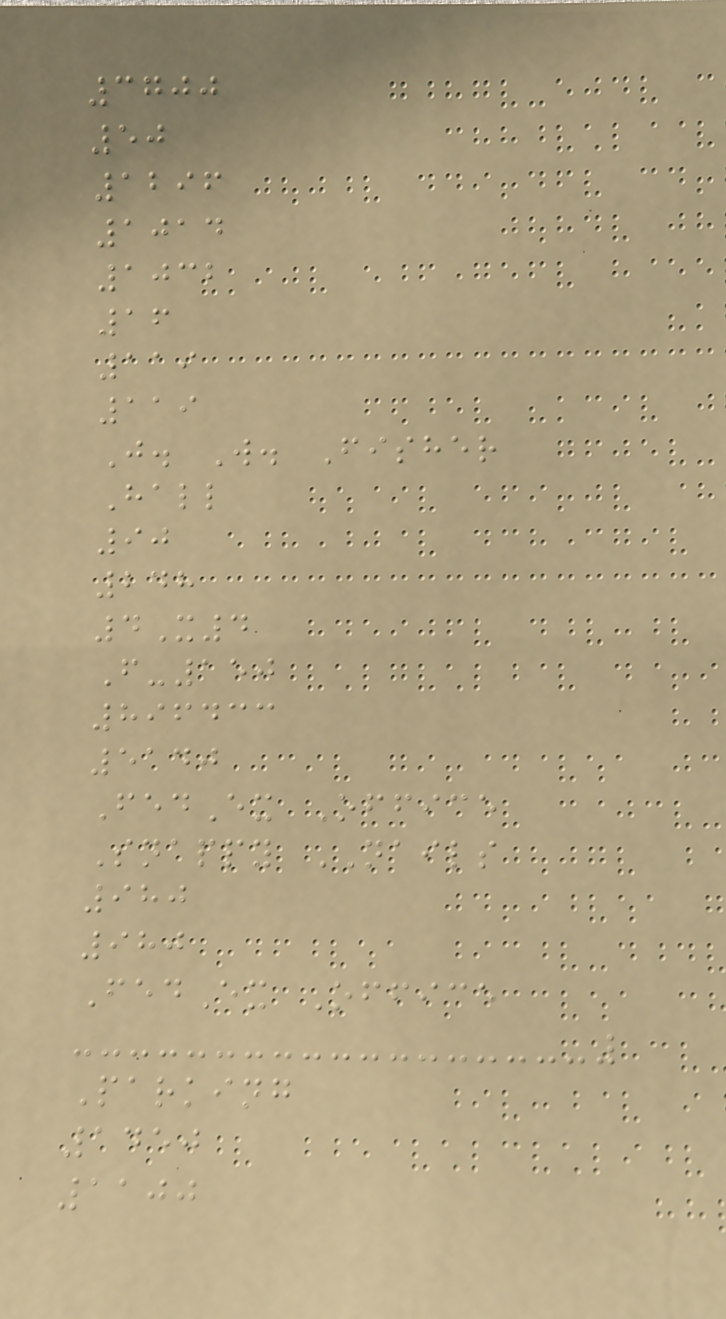3700
50
1296
1014
1032
16
119
119
J. W. Fisher
Hall
90
248
4X4
F-150
896433
5140
FedEx Office
Snappy NAILS
980
980
FedEx Office
Parking
1450
1100
